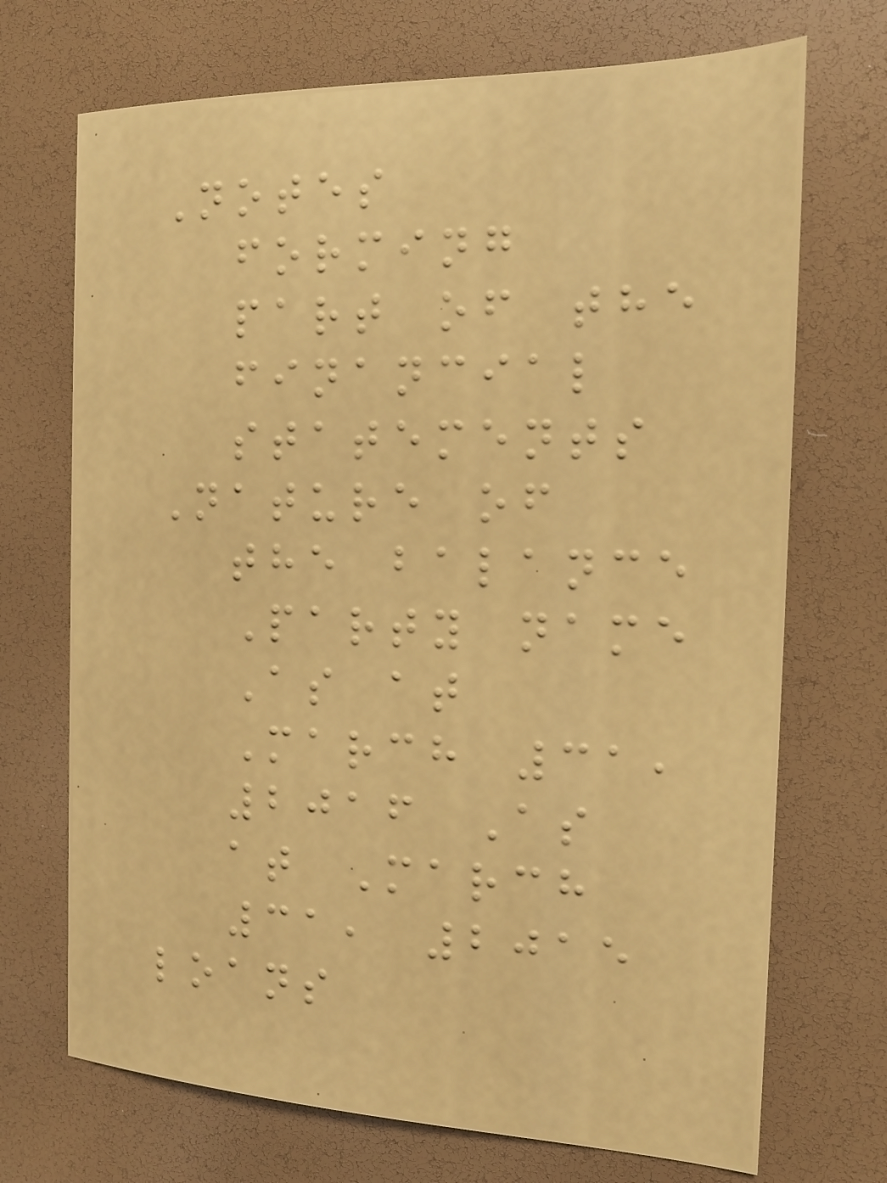Notes
forming
part of the
financial
statements
Nature of
the balance
Party name
As at
March 31,
2016 As
at March
31, 2015
loans
